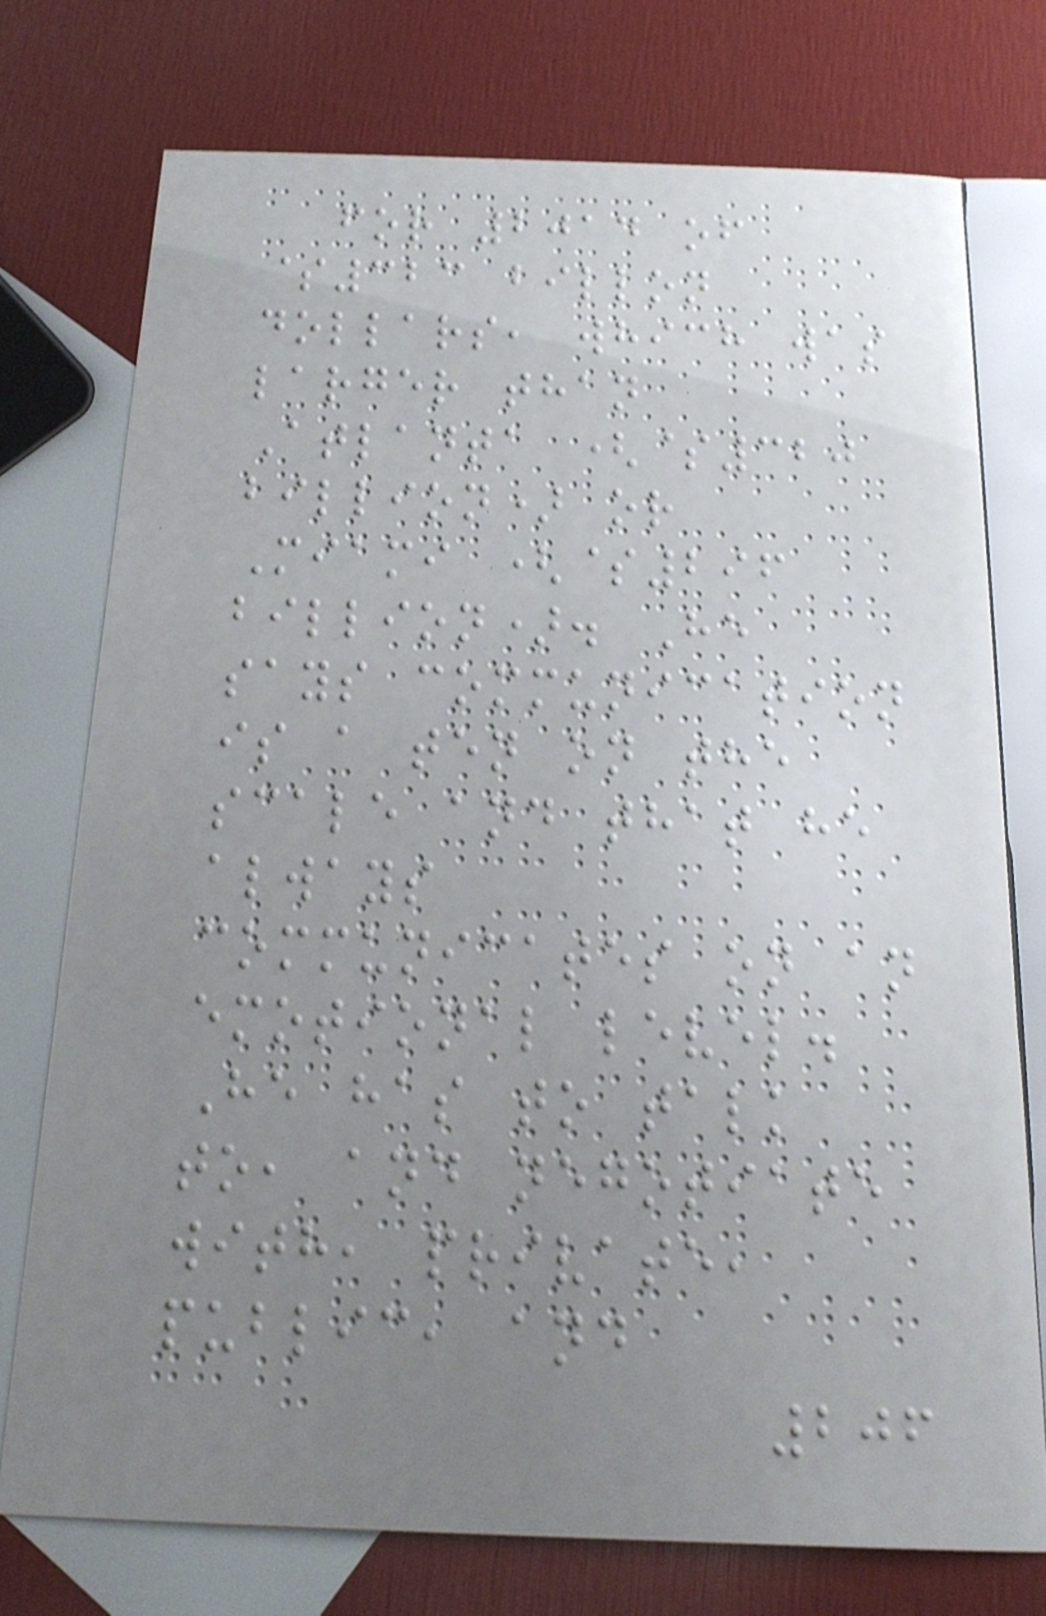for 2014 of
$323 billon
dollars, which was
larger than
Atlanta ($320
billion) or
Miami ($296
billion). He
says communication
is a ten on the
scale and that he
always
communicates on an
emotional level.
He has to talk
to, and negotiate
with, private,
public, and
206
